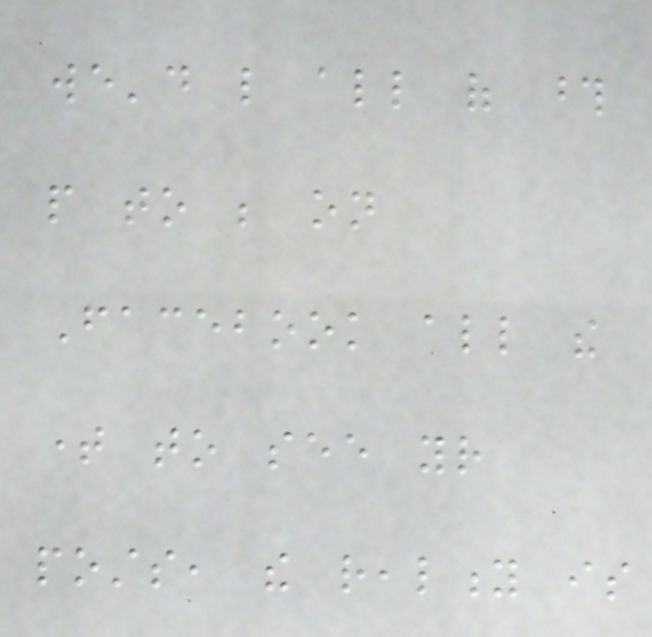we'd like all of those
people to be on
Facebook all the
time to see your
posts, the reality is
